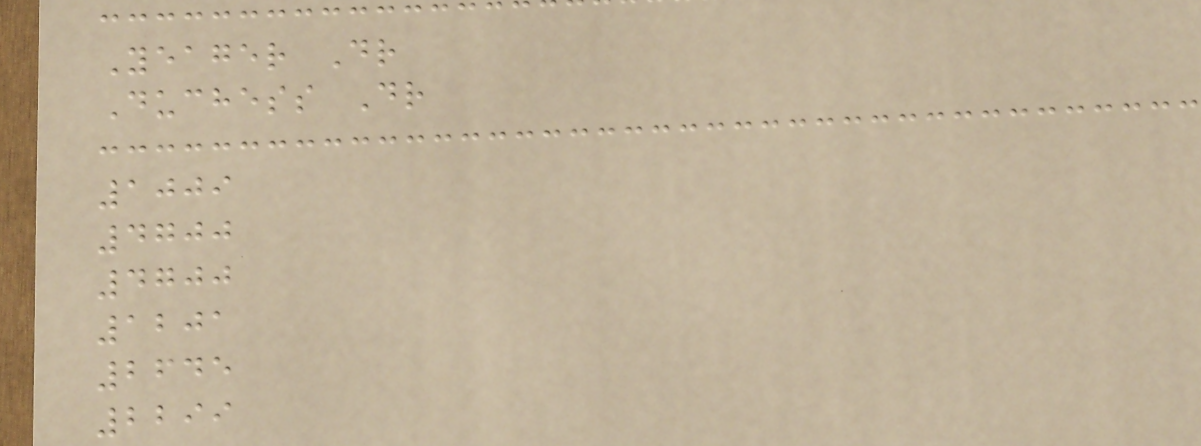Yeager Dr
Duchess Dr
1009
4700
4700
1201
2645
2299
